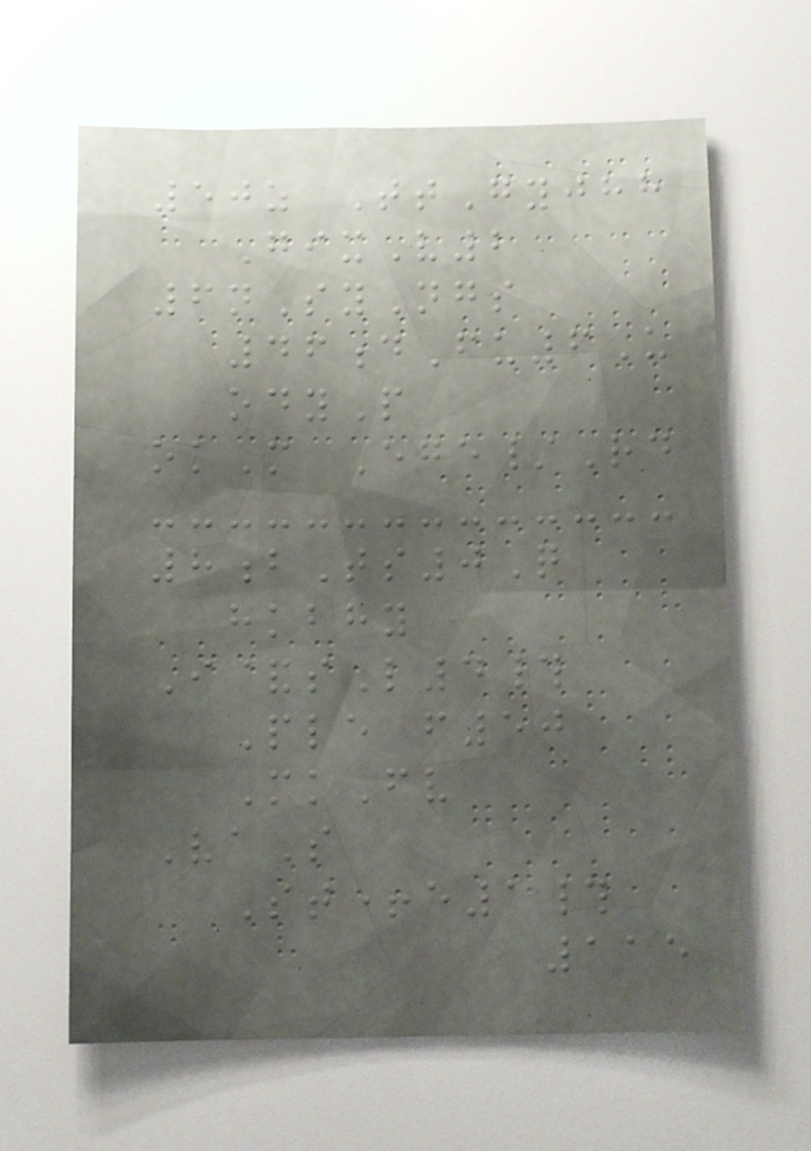50z TtGyjhh
GixV2
6nSyNgs
46dFu6U
odyP
okM Ege/Rd
8bTs0Q
hkbhy
I&sL4#
Ple f50
MkFv
VaS
St+e1#
115
